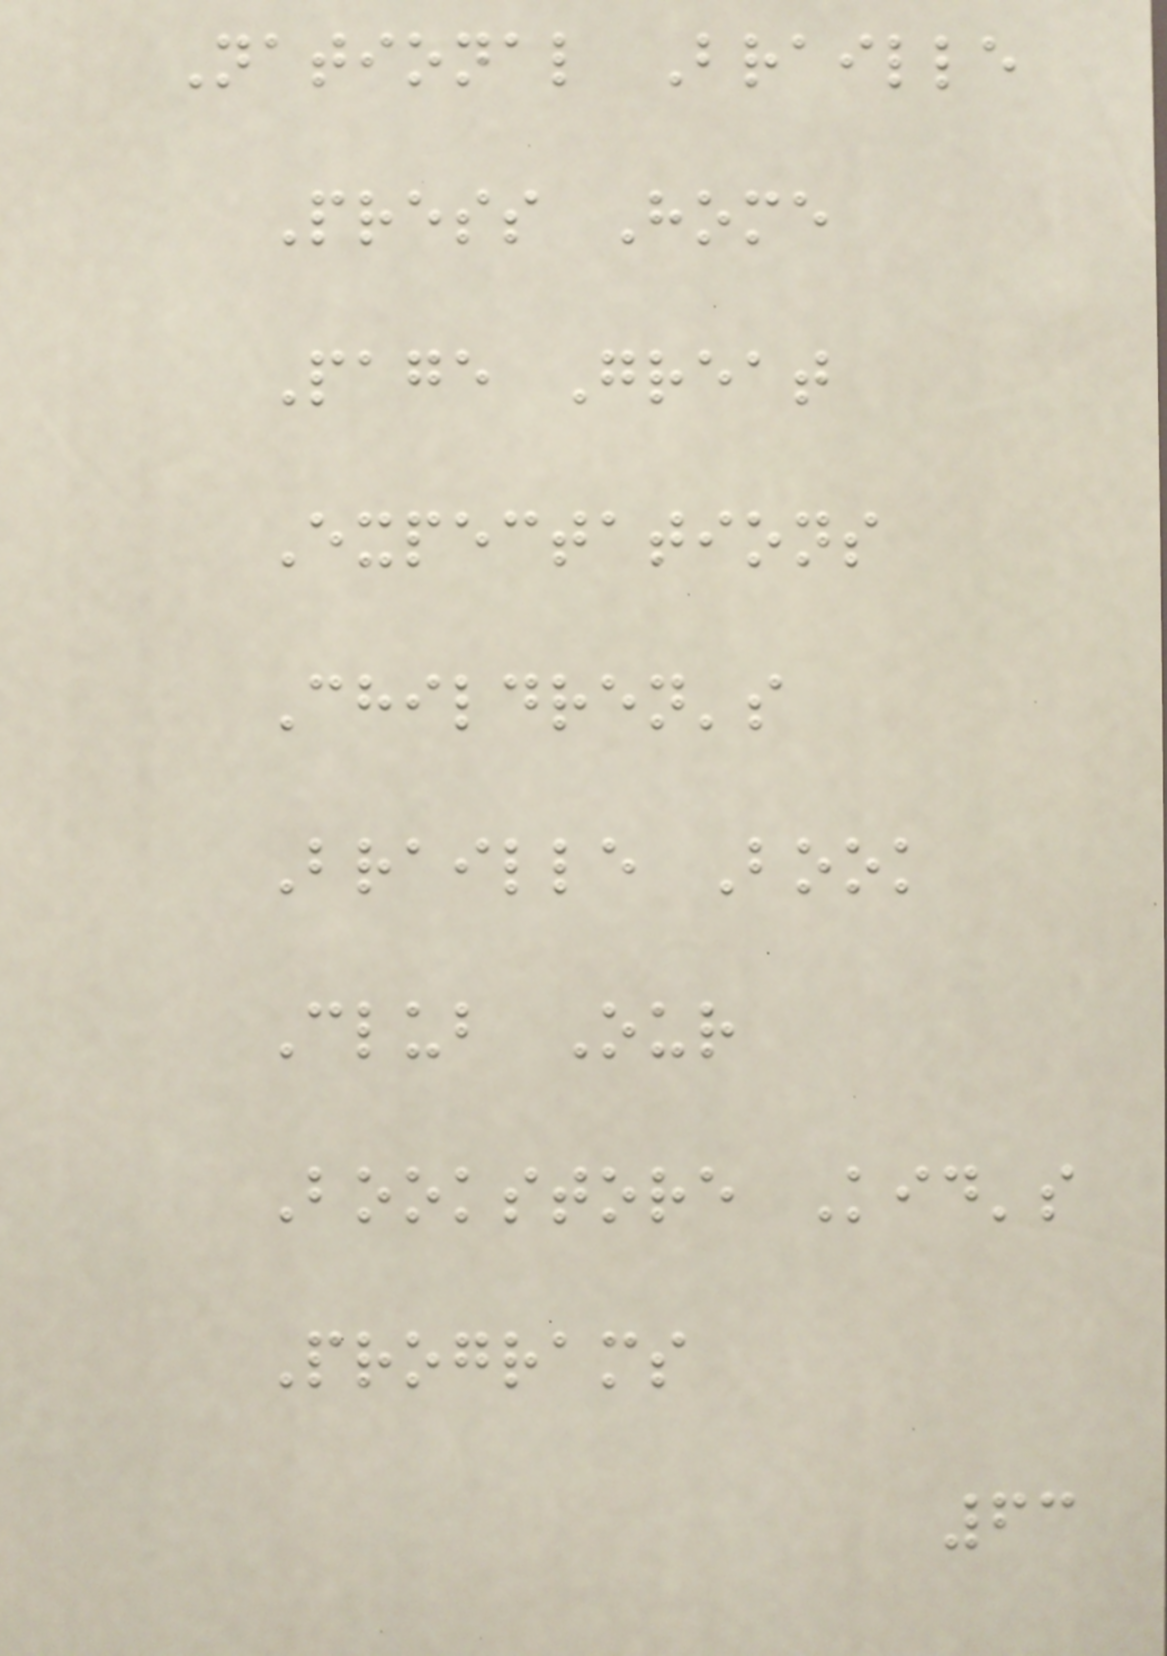National Braille
Press Home
Page Great
Expectations
Children's
Braille Book
Club Our
Bookstore Kid's
Programs
63
